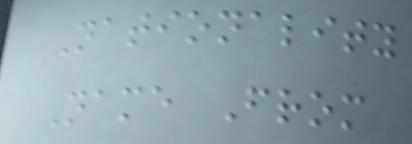Nationality
Name From
